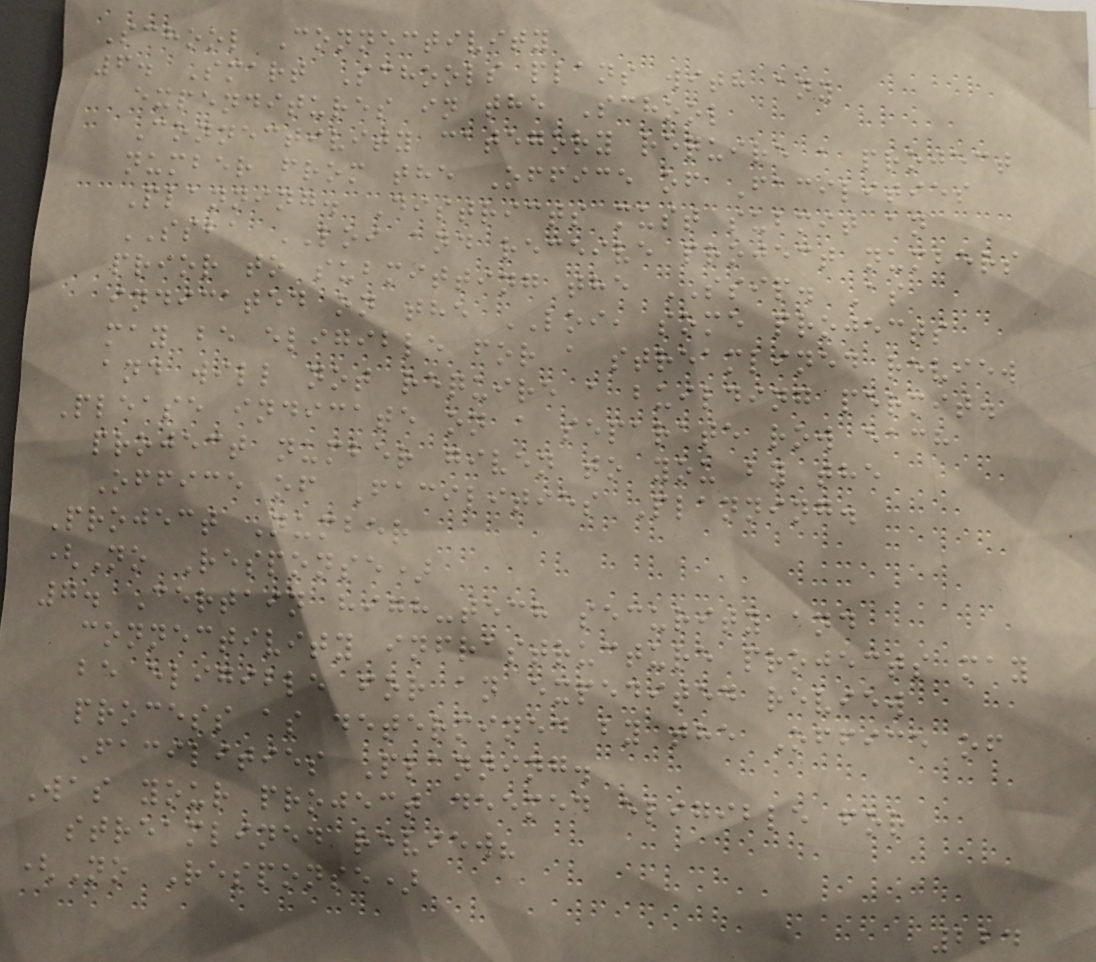School Connectivity
6. Smart Schools plans with any
expenditures in the School
Connectivity category require a project
number from the Office of Facilities
Planning. Districts must submit an
SSBA LOI and receive project numbers
prior to submitting the SSIP. As
indicated on the LOI, some projects
may be eligible for a streamlined review
and will not require a building permit.
Please indicate on a separate row each
project number given to you by the
Office of Facilities Planning.
Project Number
(No Response)
7. Certain high-tech security and
connectivity infrastructure projects may
be eligible for an expedited review
process as determined by the Office of
Facilities Planning.
Was your project deemed eligible for
streamlined review?
(No Response)
224
